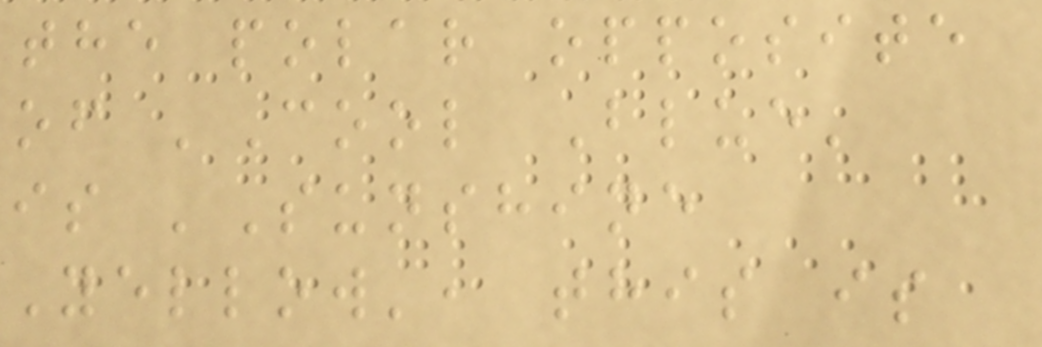the polar opposite
of 'Cool Blue'
is 'Sunshine
Yellow', this is
